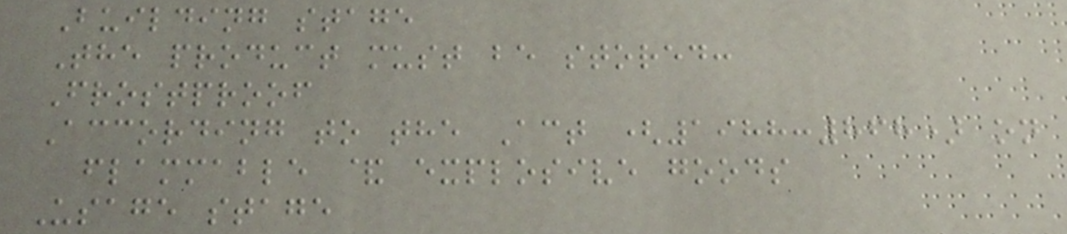Building stage
The product must be stored:
Frostproof
According to the Act (1988:868) on
flammable & explosive goods
Usage stage
